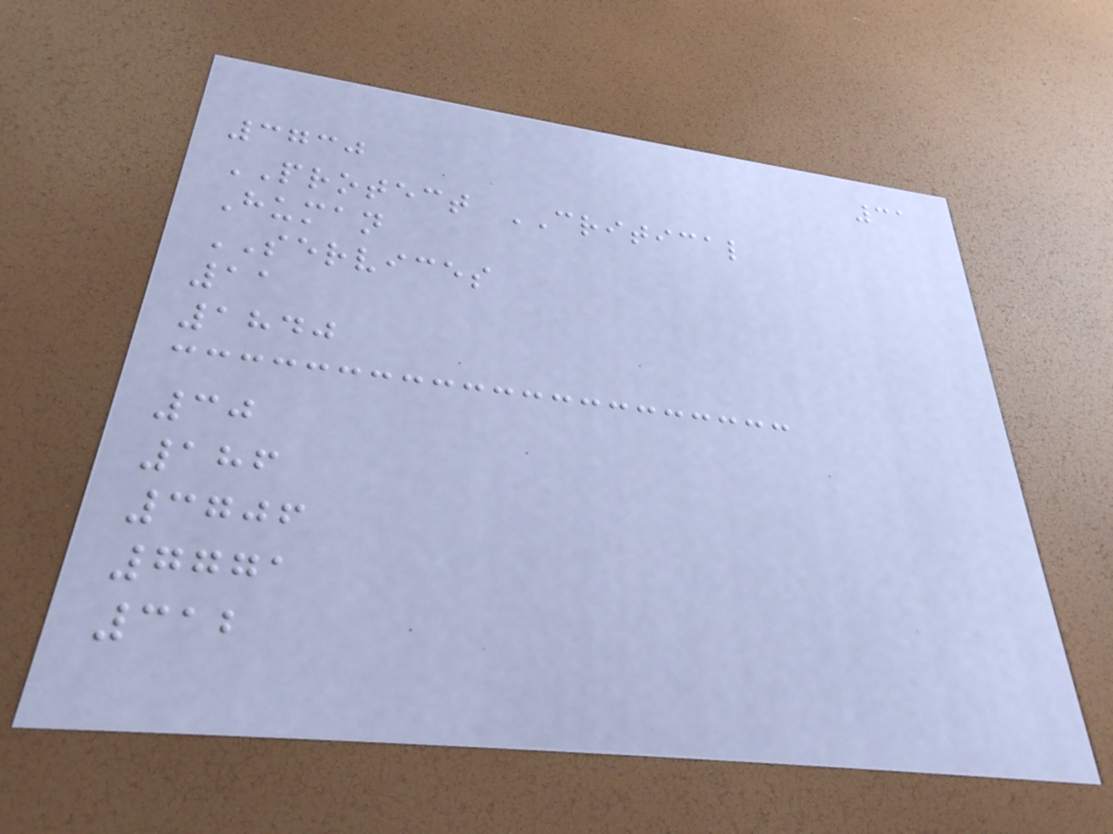31
3730
PROTECT CRITICAL
Human
SERVICES
11
1840
30
186
3706
7771
312
